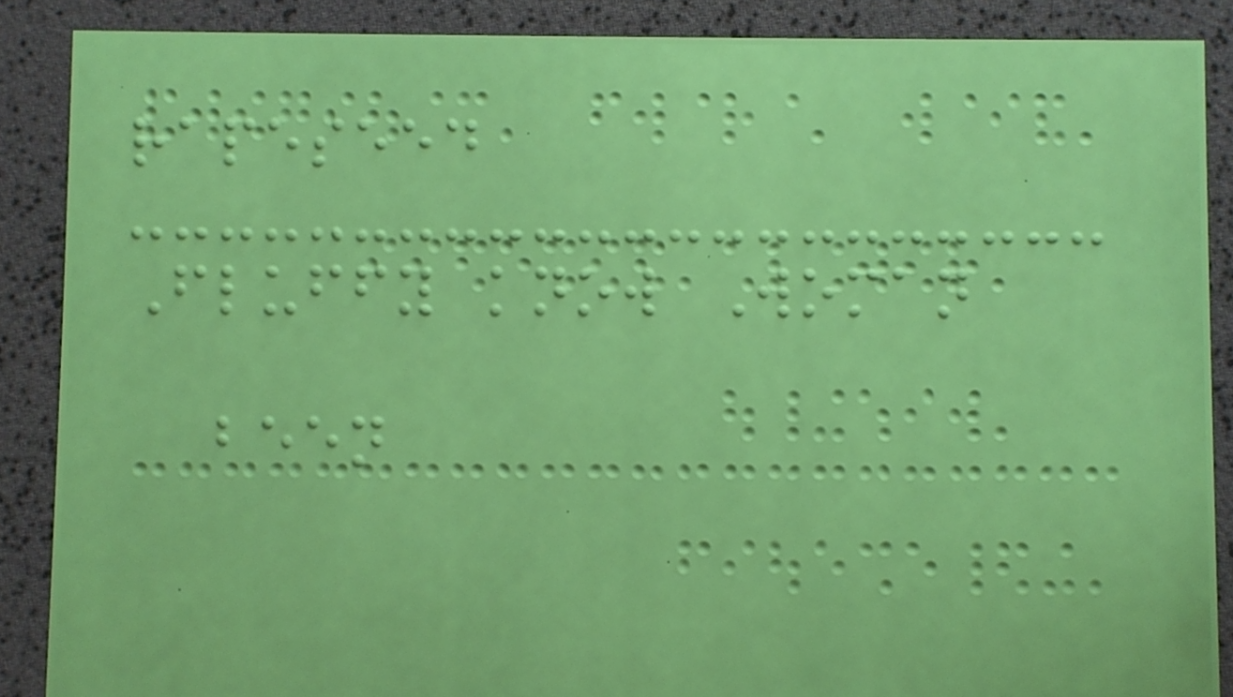rapeseed
Fluffy know Woman
been
